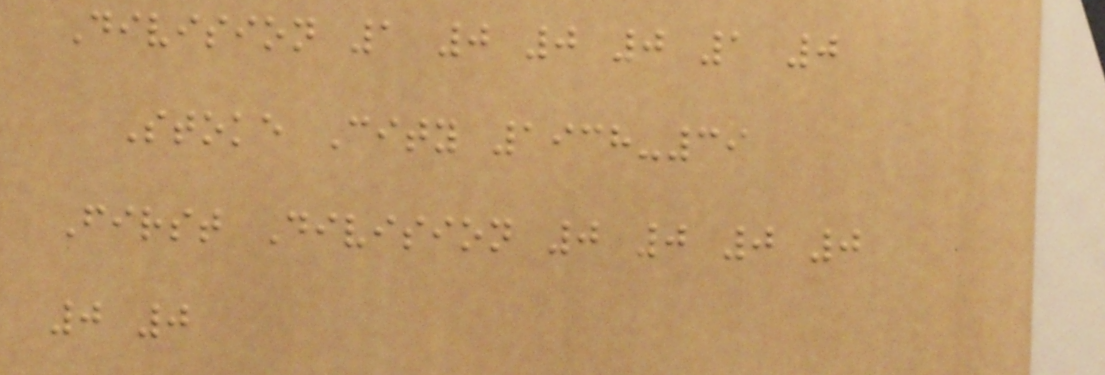Division 1 0 0 0 1 0
Stoke City 1938-39
First Division 0 0 0 0
0 0
